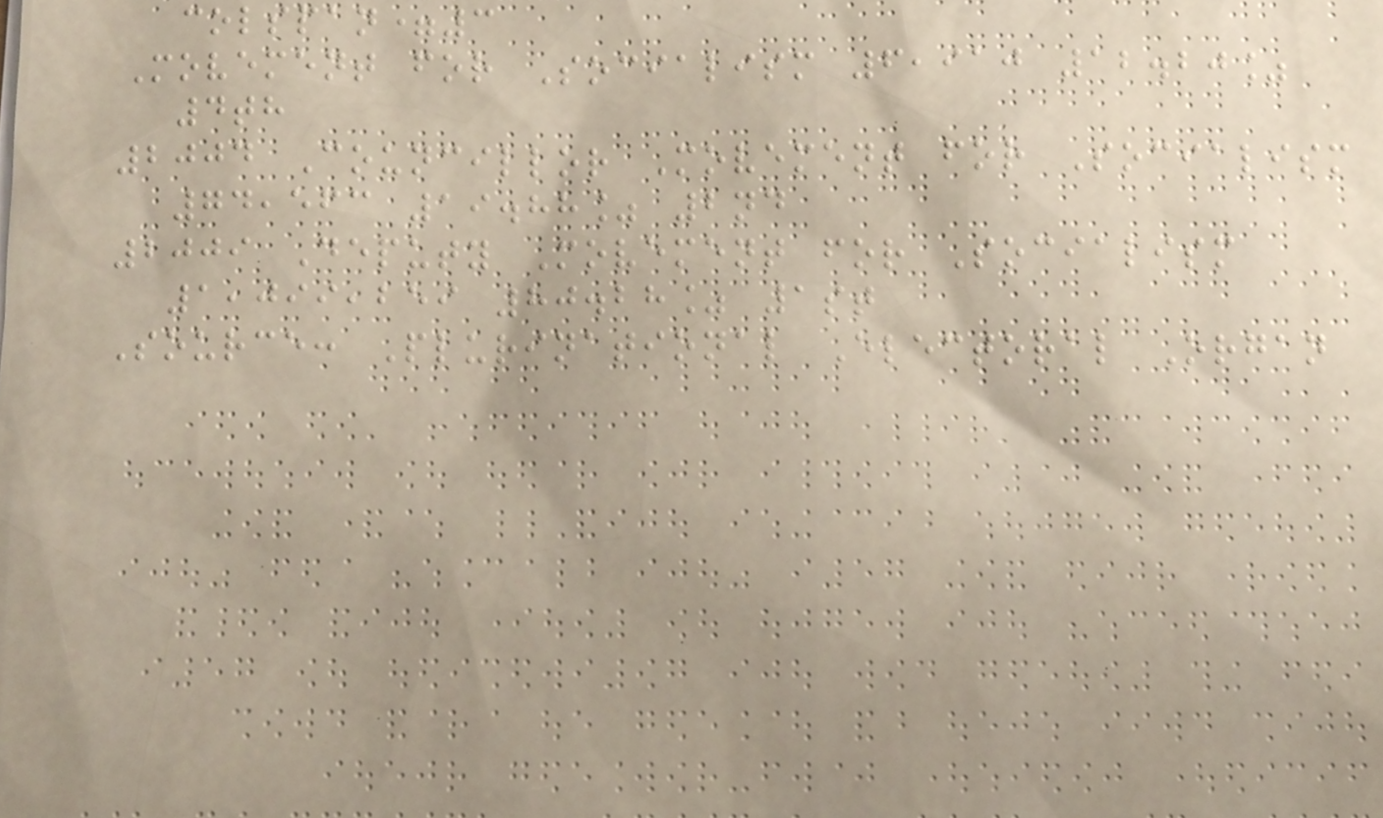colspan=3
Movement for Socialism 6,910 12.20%
4th
2004 Councillor Movement for Socialism
74,563 19.88% 2nd
2009 Deputy Movement for Socialism
1,099,259 80.28% 1st
Source: Plurinational Electoral Organ
